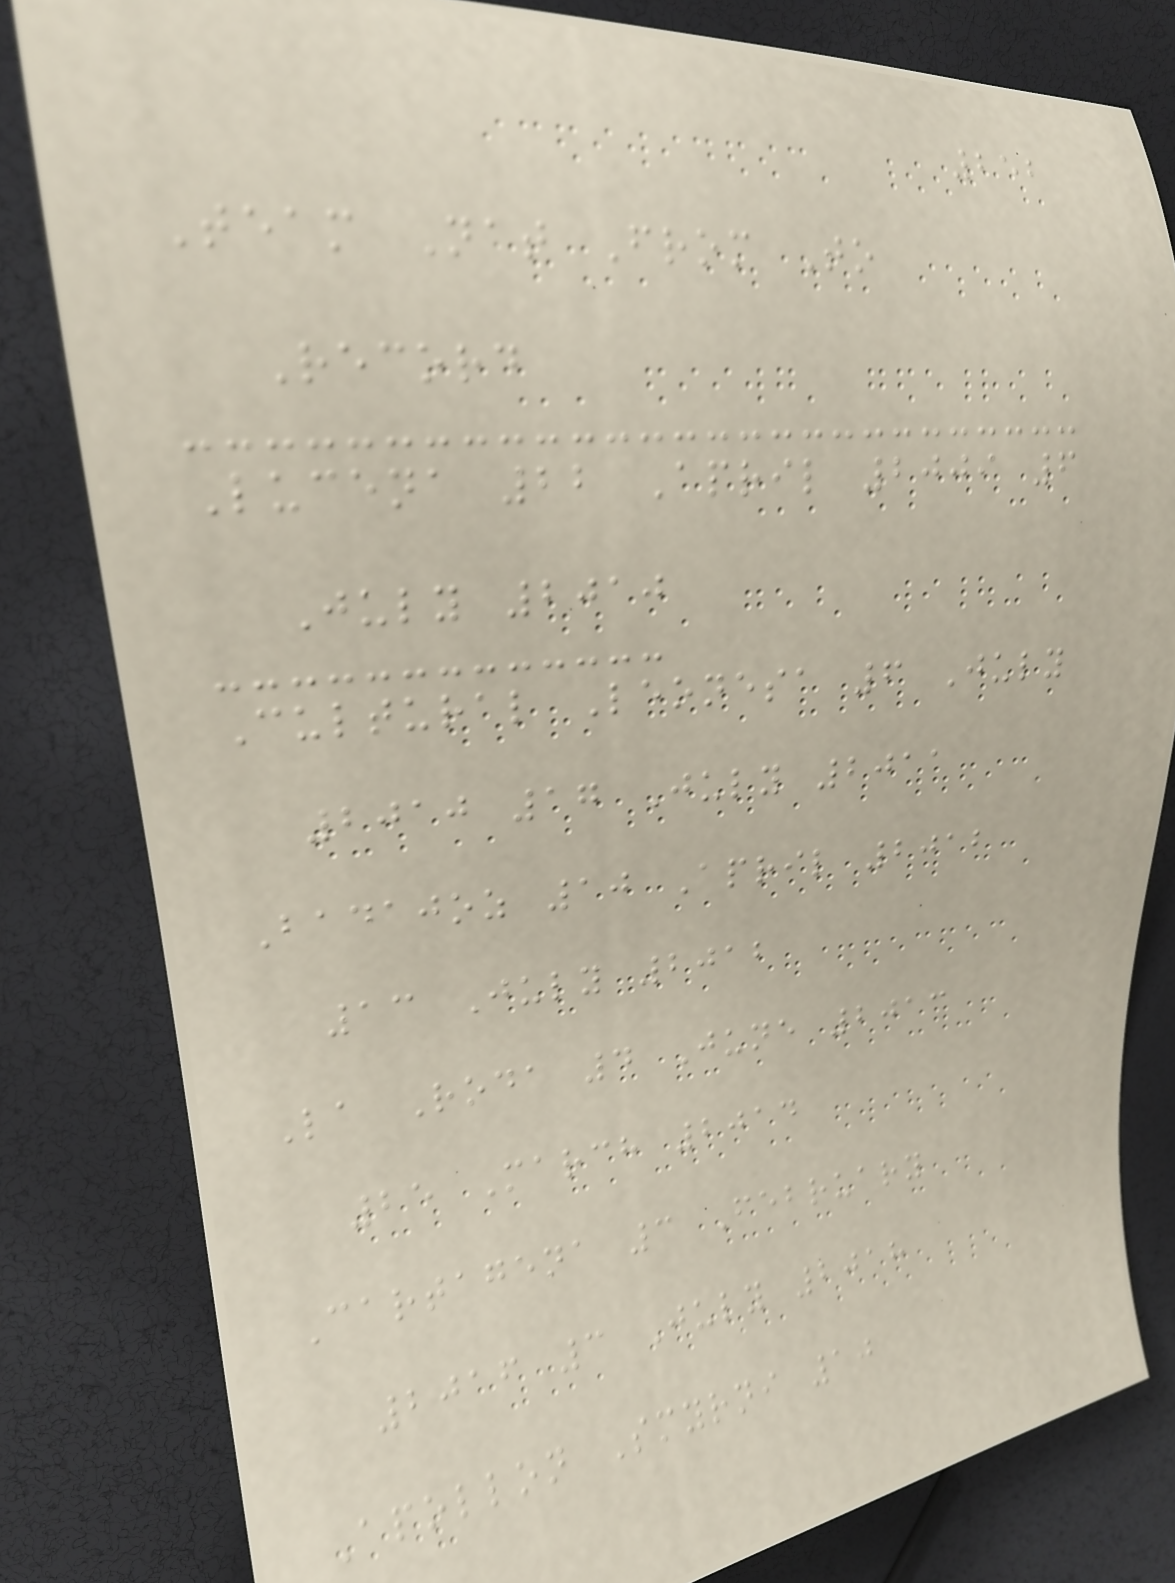252
Team Nat From To
Record
Lucena 22 April 2009 6
July 2010
Cultural Leonesa 6 July
2010 17 July 2011
Badajoz 10 April 2012
13 July 2012
La Roda 4 June 2013
25 March 2014
Cartagena 3 February
2016 3 July 2018
Apollon Smyrni 10
